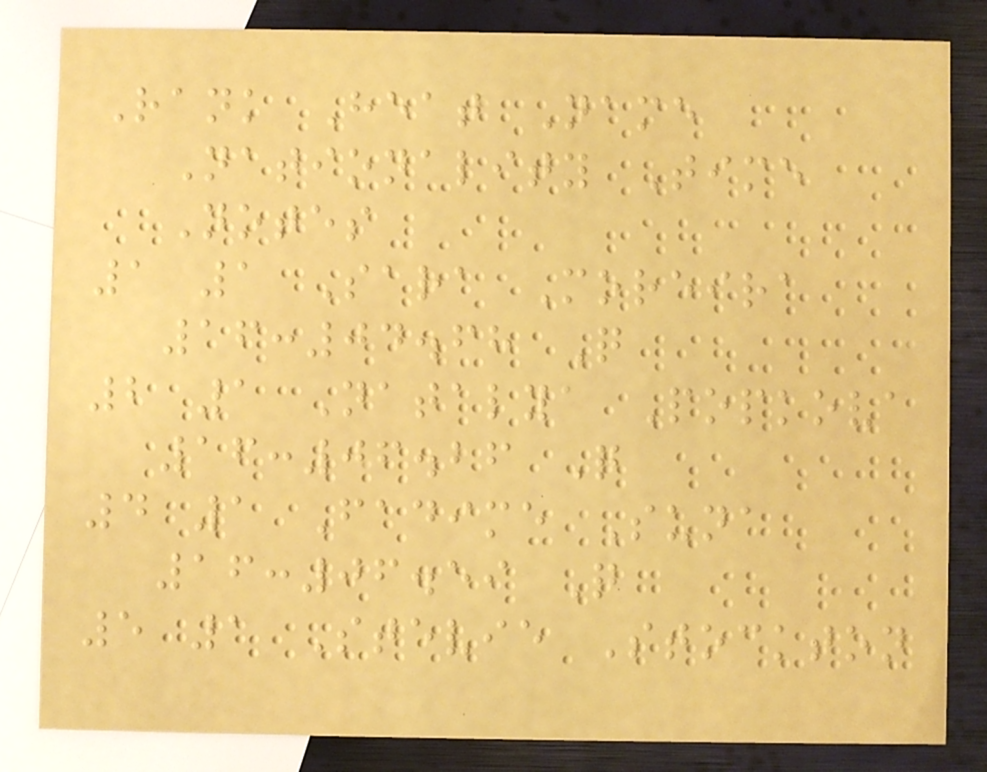Rank Heat Name
Nationality Time
Notes
1 1 Sara Moreira
16:04.68 Q
2 1 Natalya Popkova
16:06.26 Q
4 1 Fadime Suna
16:06.59 Q
5 1 Stevie Stockton
